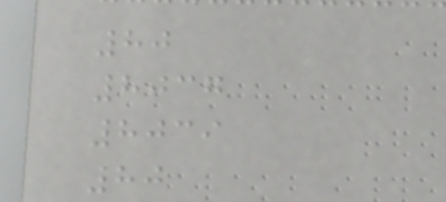80
8037
8039
80
